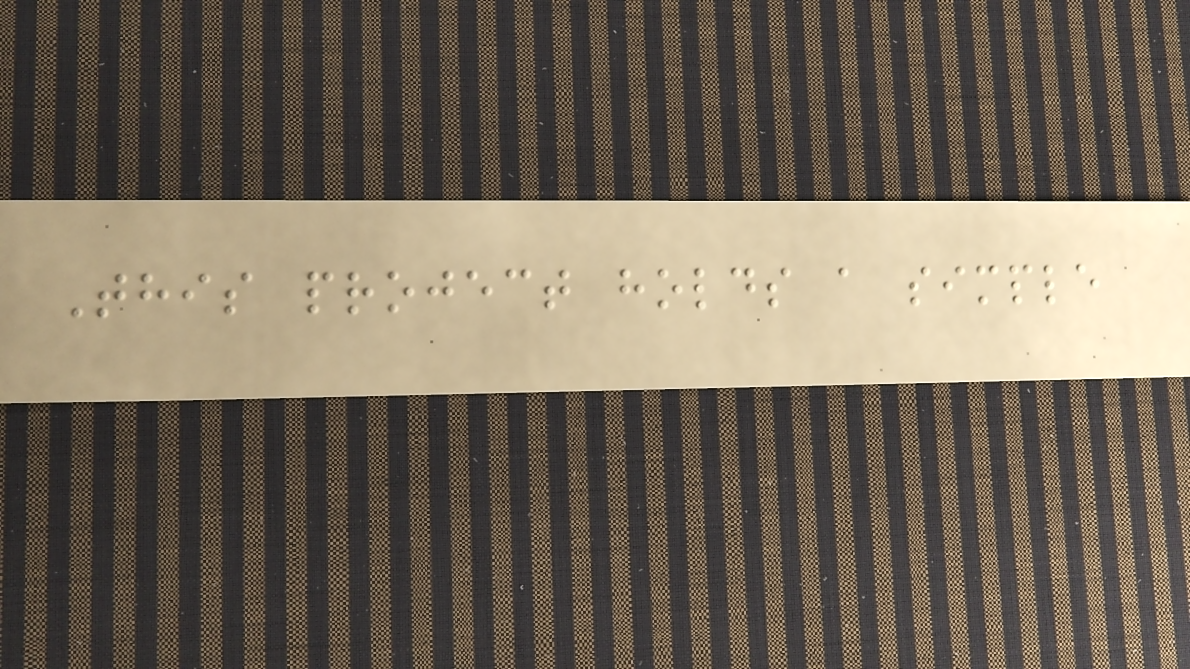This project holds a simple
